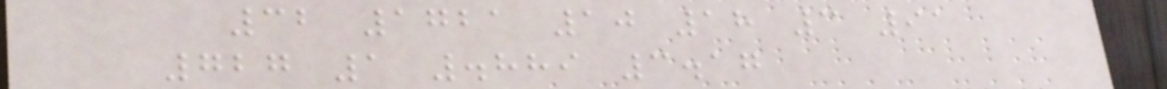32 1721 10 18 3 91
727 1 .889 3.17
